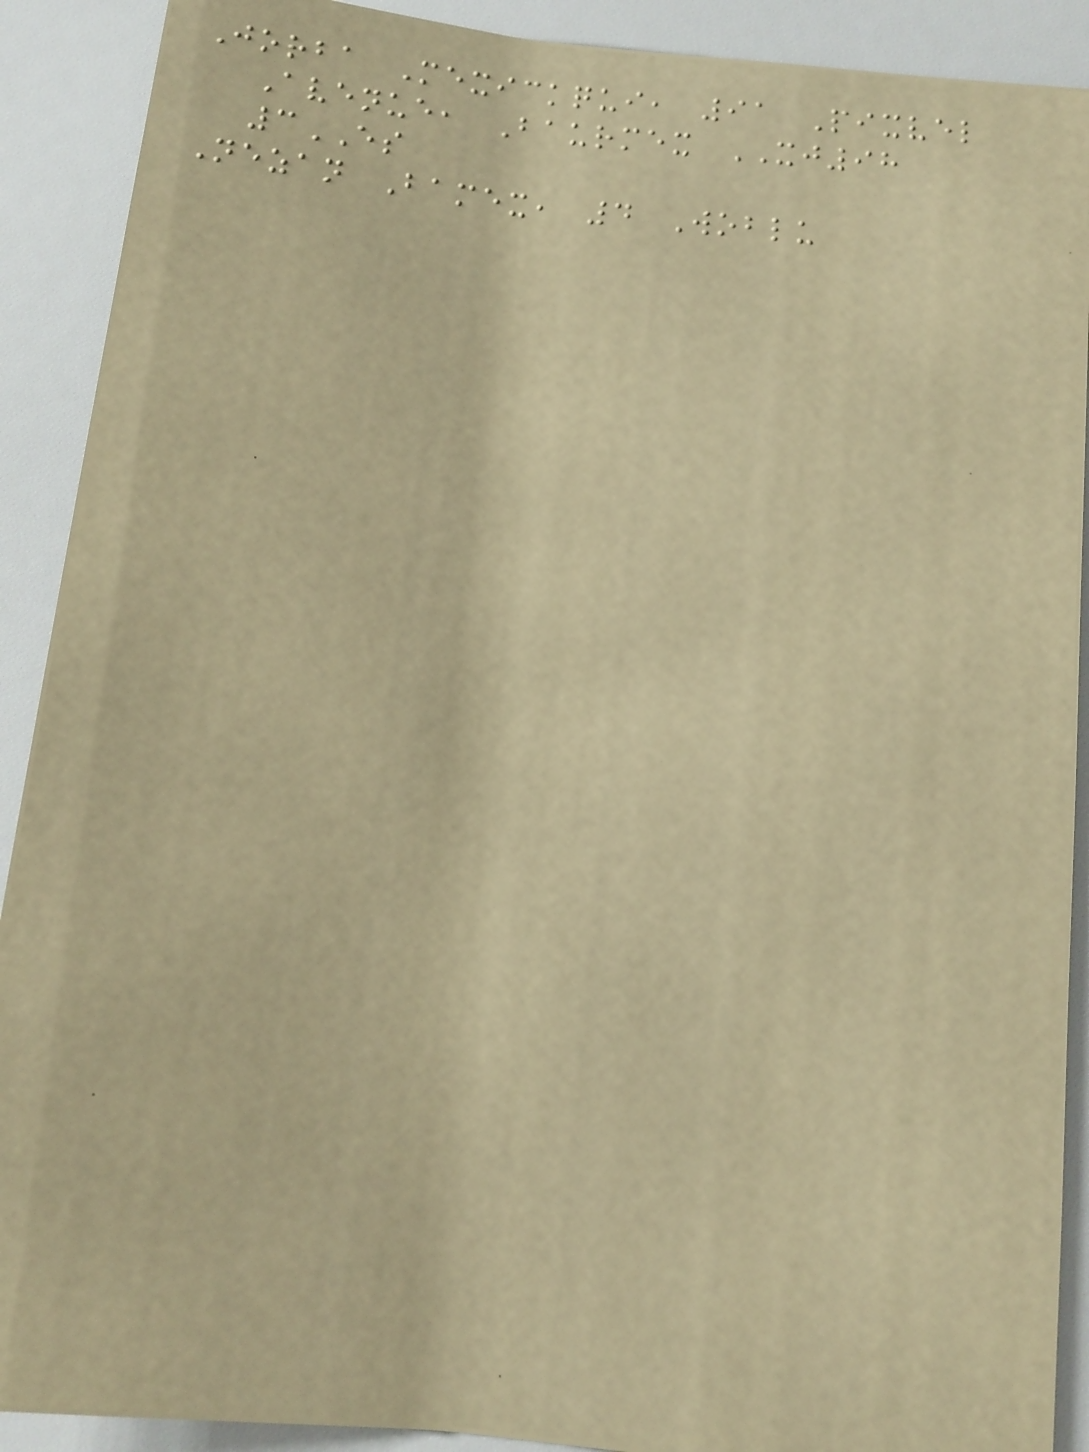Jorba Mexickqui, 91 Pixvel
Avenue, Baurmex XJ98
3ES
Nezan Bamex, 4 Woblu
